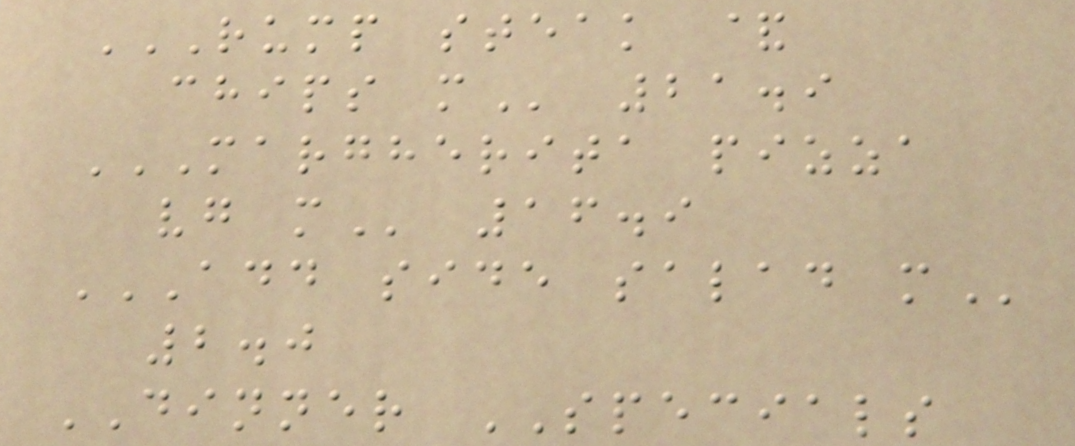RUMP STEAK &
CHIPS M 21.9
MARGHERITA PIZZA
VG M 16.9
ADD SIDE SALAD M
2.0
DINNER SPECIALS
